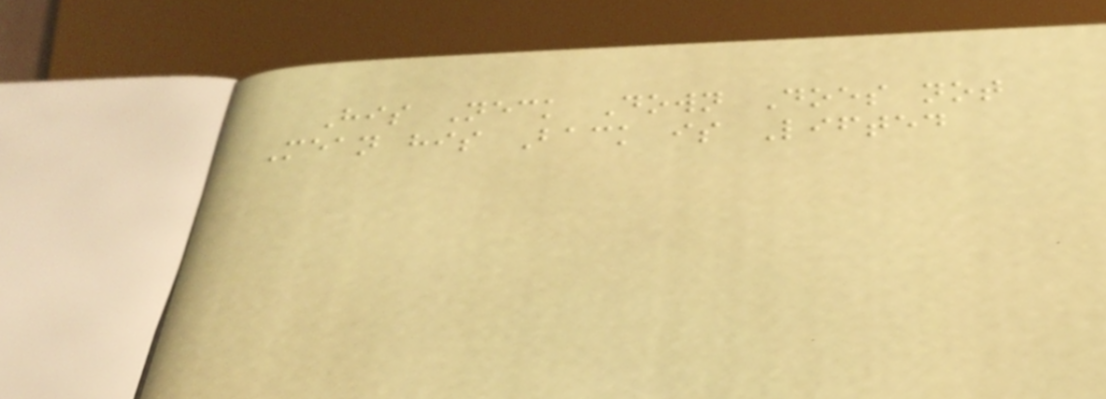His Neck Down Does not
Mean his Back is Lifted
